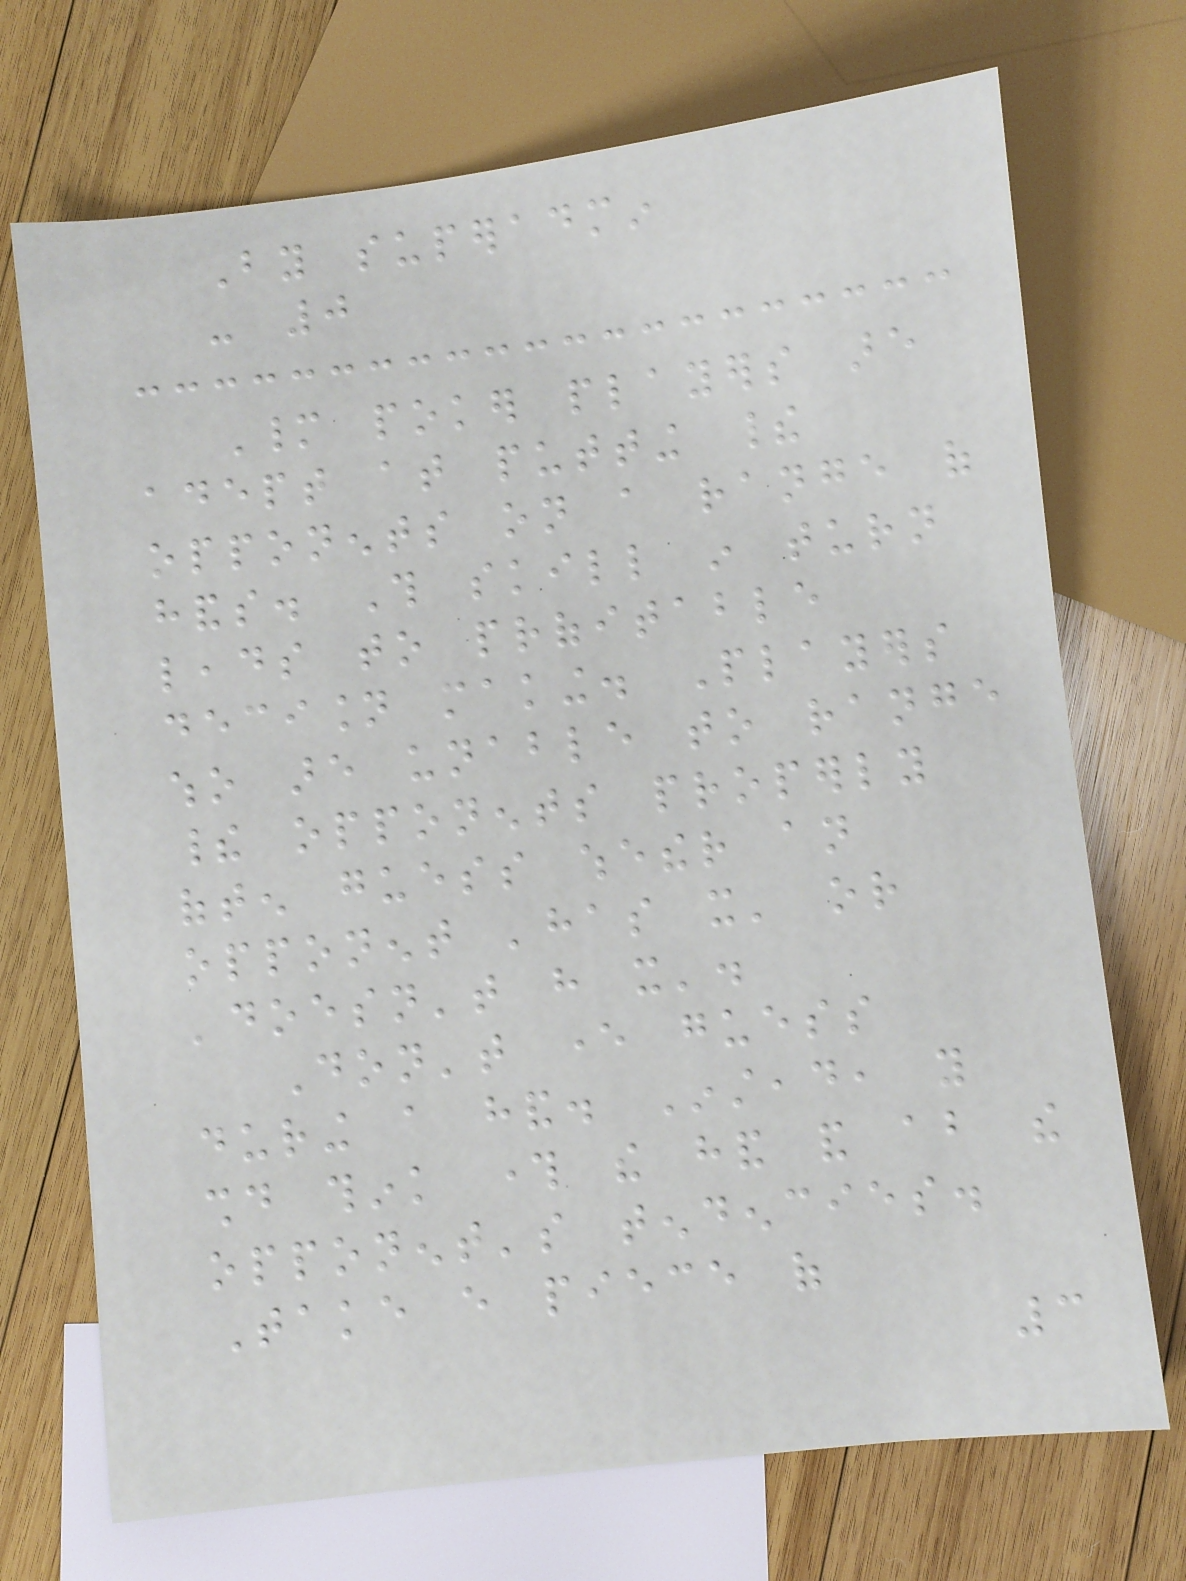By superadmin
- 0
Many poker players are
adept at putting their
opponents on a range of
hands. This skill in turn
leads to profitable
decision making. Players
who are unable to range
their opponents properly
often guess whether an
opponent 'has it' or
'doesn't have it'.
Don't ever guess
during a hand. Instead, you
should think through the hand and about the
opponent's tendencies.
Take every piece of
3
